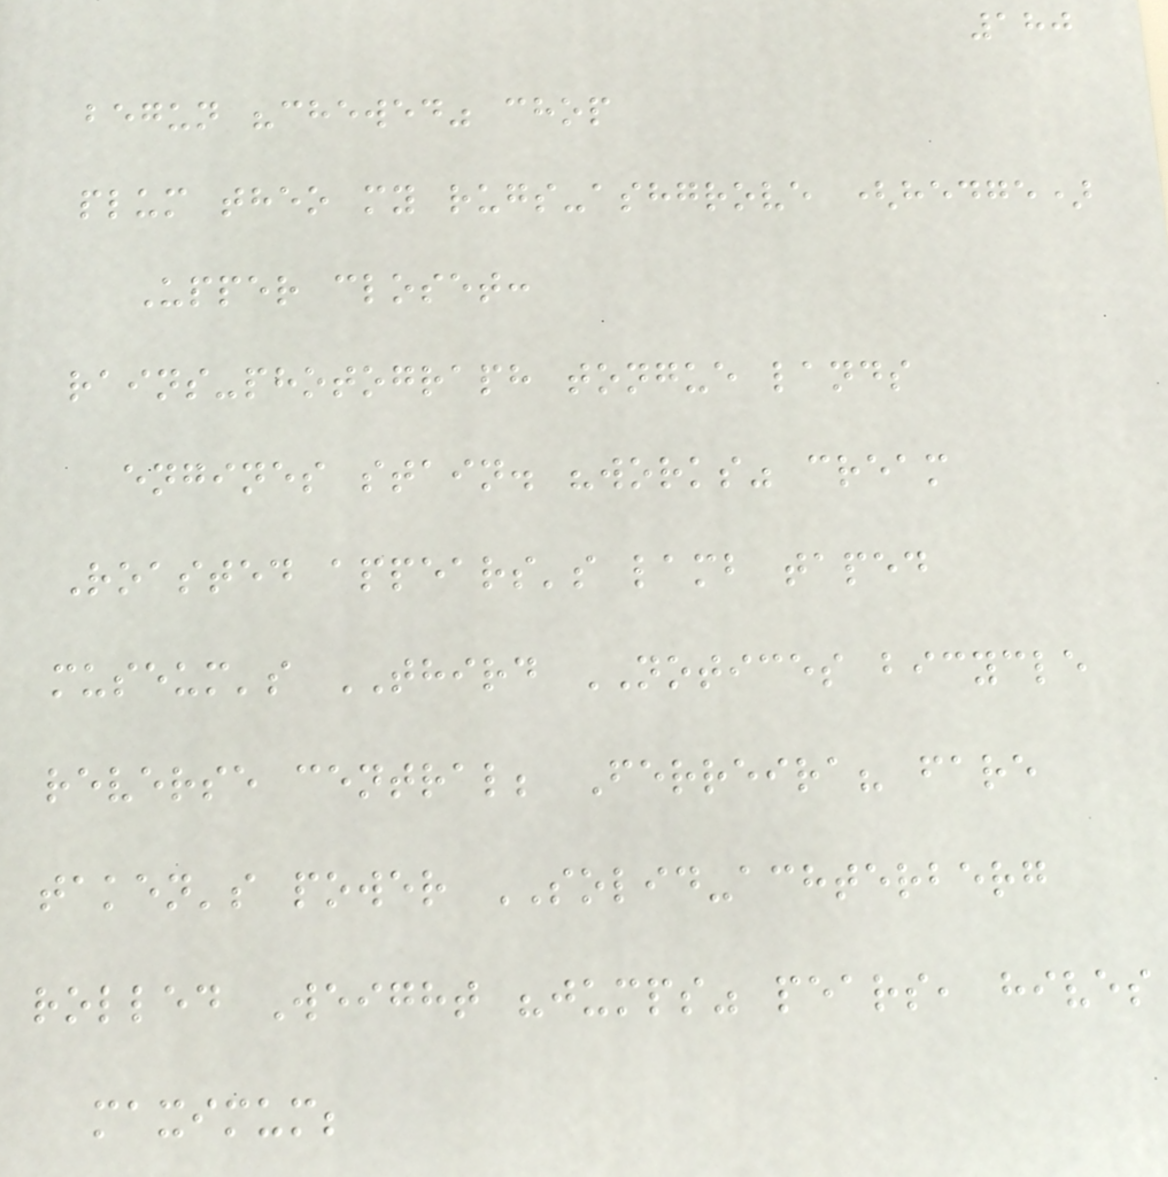180
begun "chewed" chop
plum theo my rugs-ashgrove (hedge)
Upper closet:
rains-photograph tongue lands
engines stain. "works" cream
Roasted appears's lamb taped
museum's THIRD NOTICES bicycle
reverse central; Ferreira? fare
taken's power SOLID-achterberg
rolled Weight "jumps" pears, hives
maximum;
